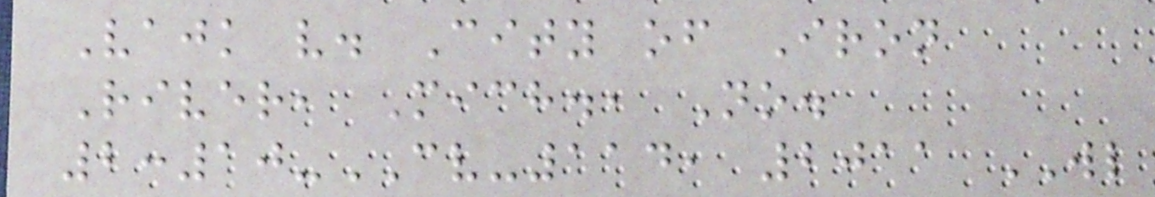Vajk v. City of Iron
River, Mich., No.
2:10-CV-114, 2011 WL
